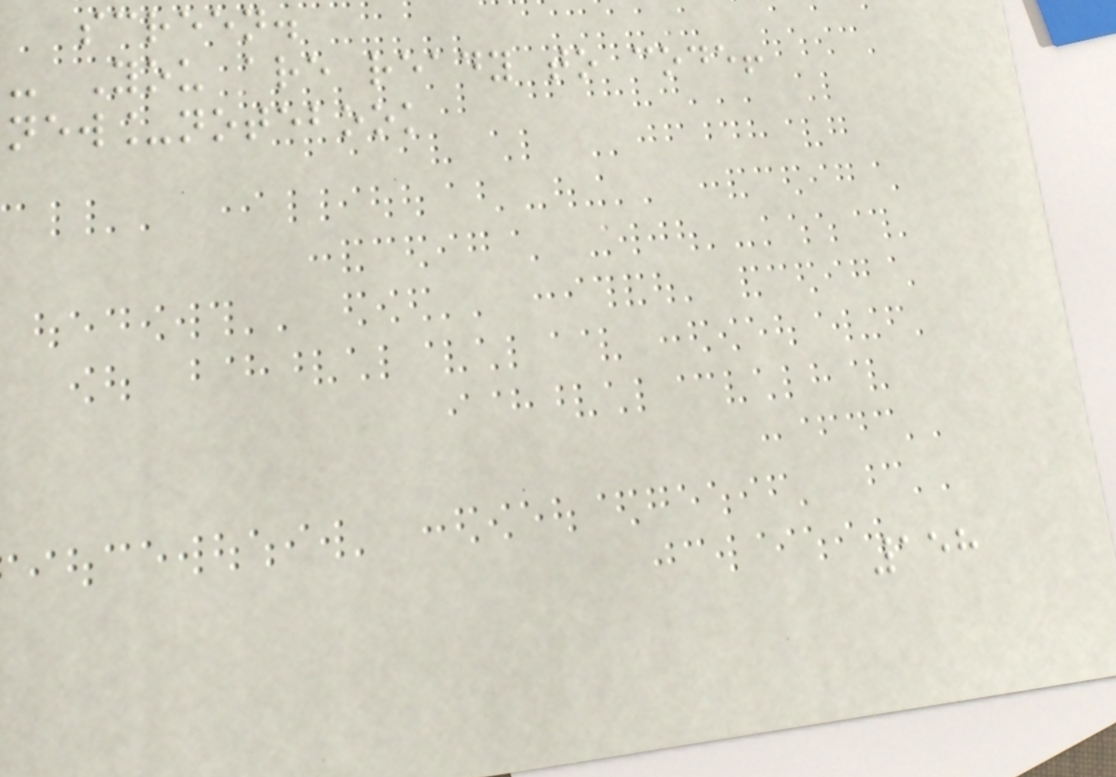screen.
- You are ready to code!
new_notebook
158
